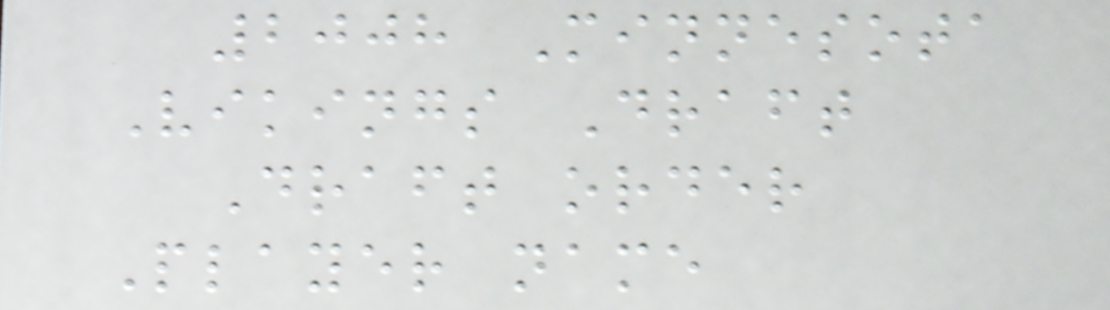2008 Minnesota
Vikings Draft
Draft order
Player name
